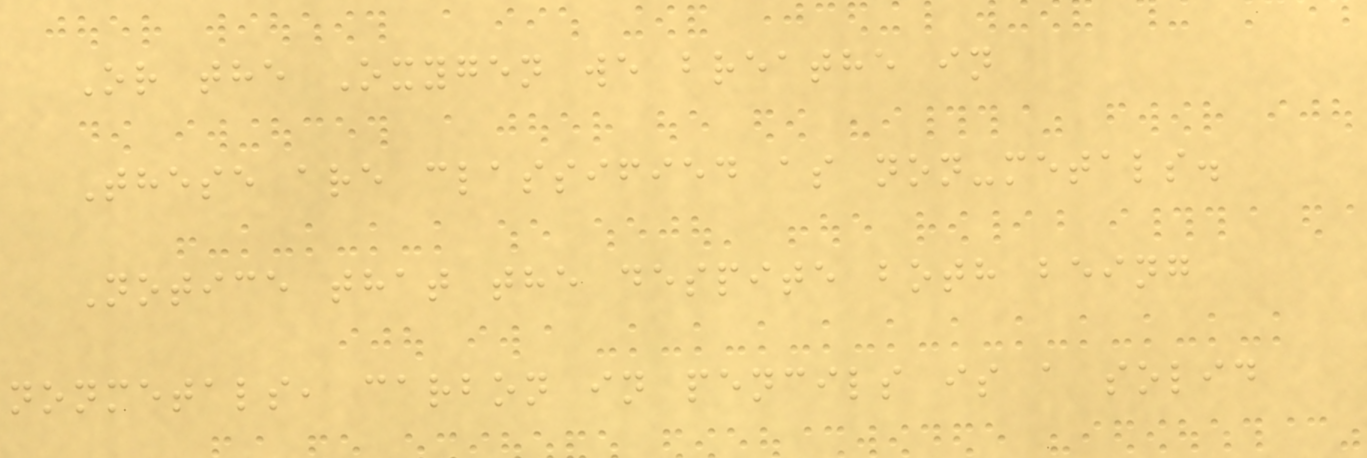Or the Oxygen we breathe in
These are classified as non-metals.
Notice that the despite both being
nonmetals, carbon in pencils is a solid
